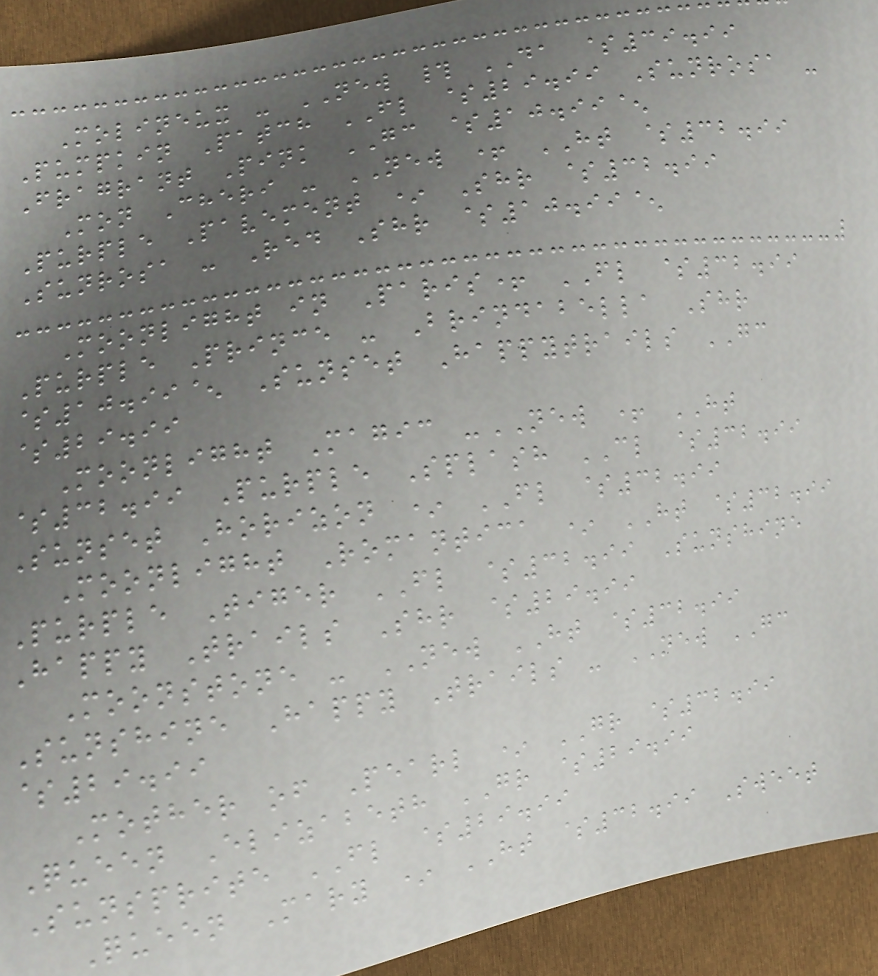Molineux - NEW # DA $39.99
Pumpkin Patch FL $29.99 Sunrosa -
Fragrant Pink GC $10.99^
Mon Cheri - NEW + HT $32.99
Purple Pavement * Shr $32.99
Sunrosa - Red Shr $10.99^
Moonlight in Paris+ FL $32.99
Purple Prince - Brindabella Shr
$10.99^ Sunset Happytrails GC
$29.99
Moonlight Magic -NEW + HT
$32.99 Purple Splash CL $32.99
Sunset Horizon * FL $32.99
Moonlight Romantica * HT $32.99
Purple Tiger FL $32.99 Sunshine
Happy Trails Shr $29.99
Moonstone - NEW HT $32.99
Sunshine Happy Trails - NEW GC
$29.99
Mother of Pearl * GR $32.99
Queen Elizabeth GR $29.99
Sunsprite FL $29.99
Queen Mary * HT $32.99 Sweet
